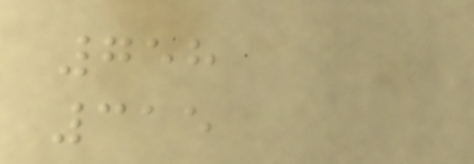758
315
